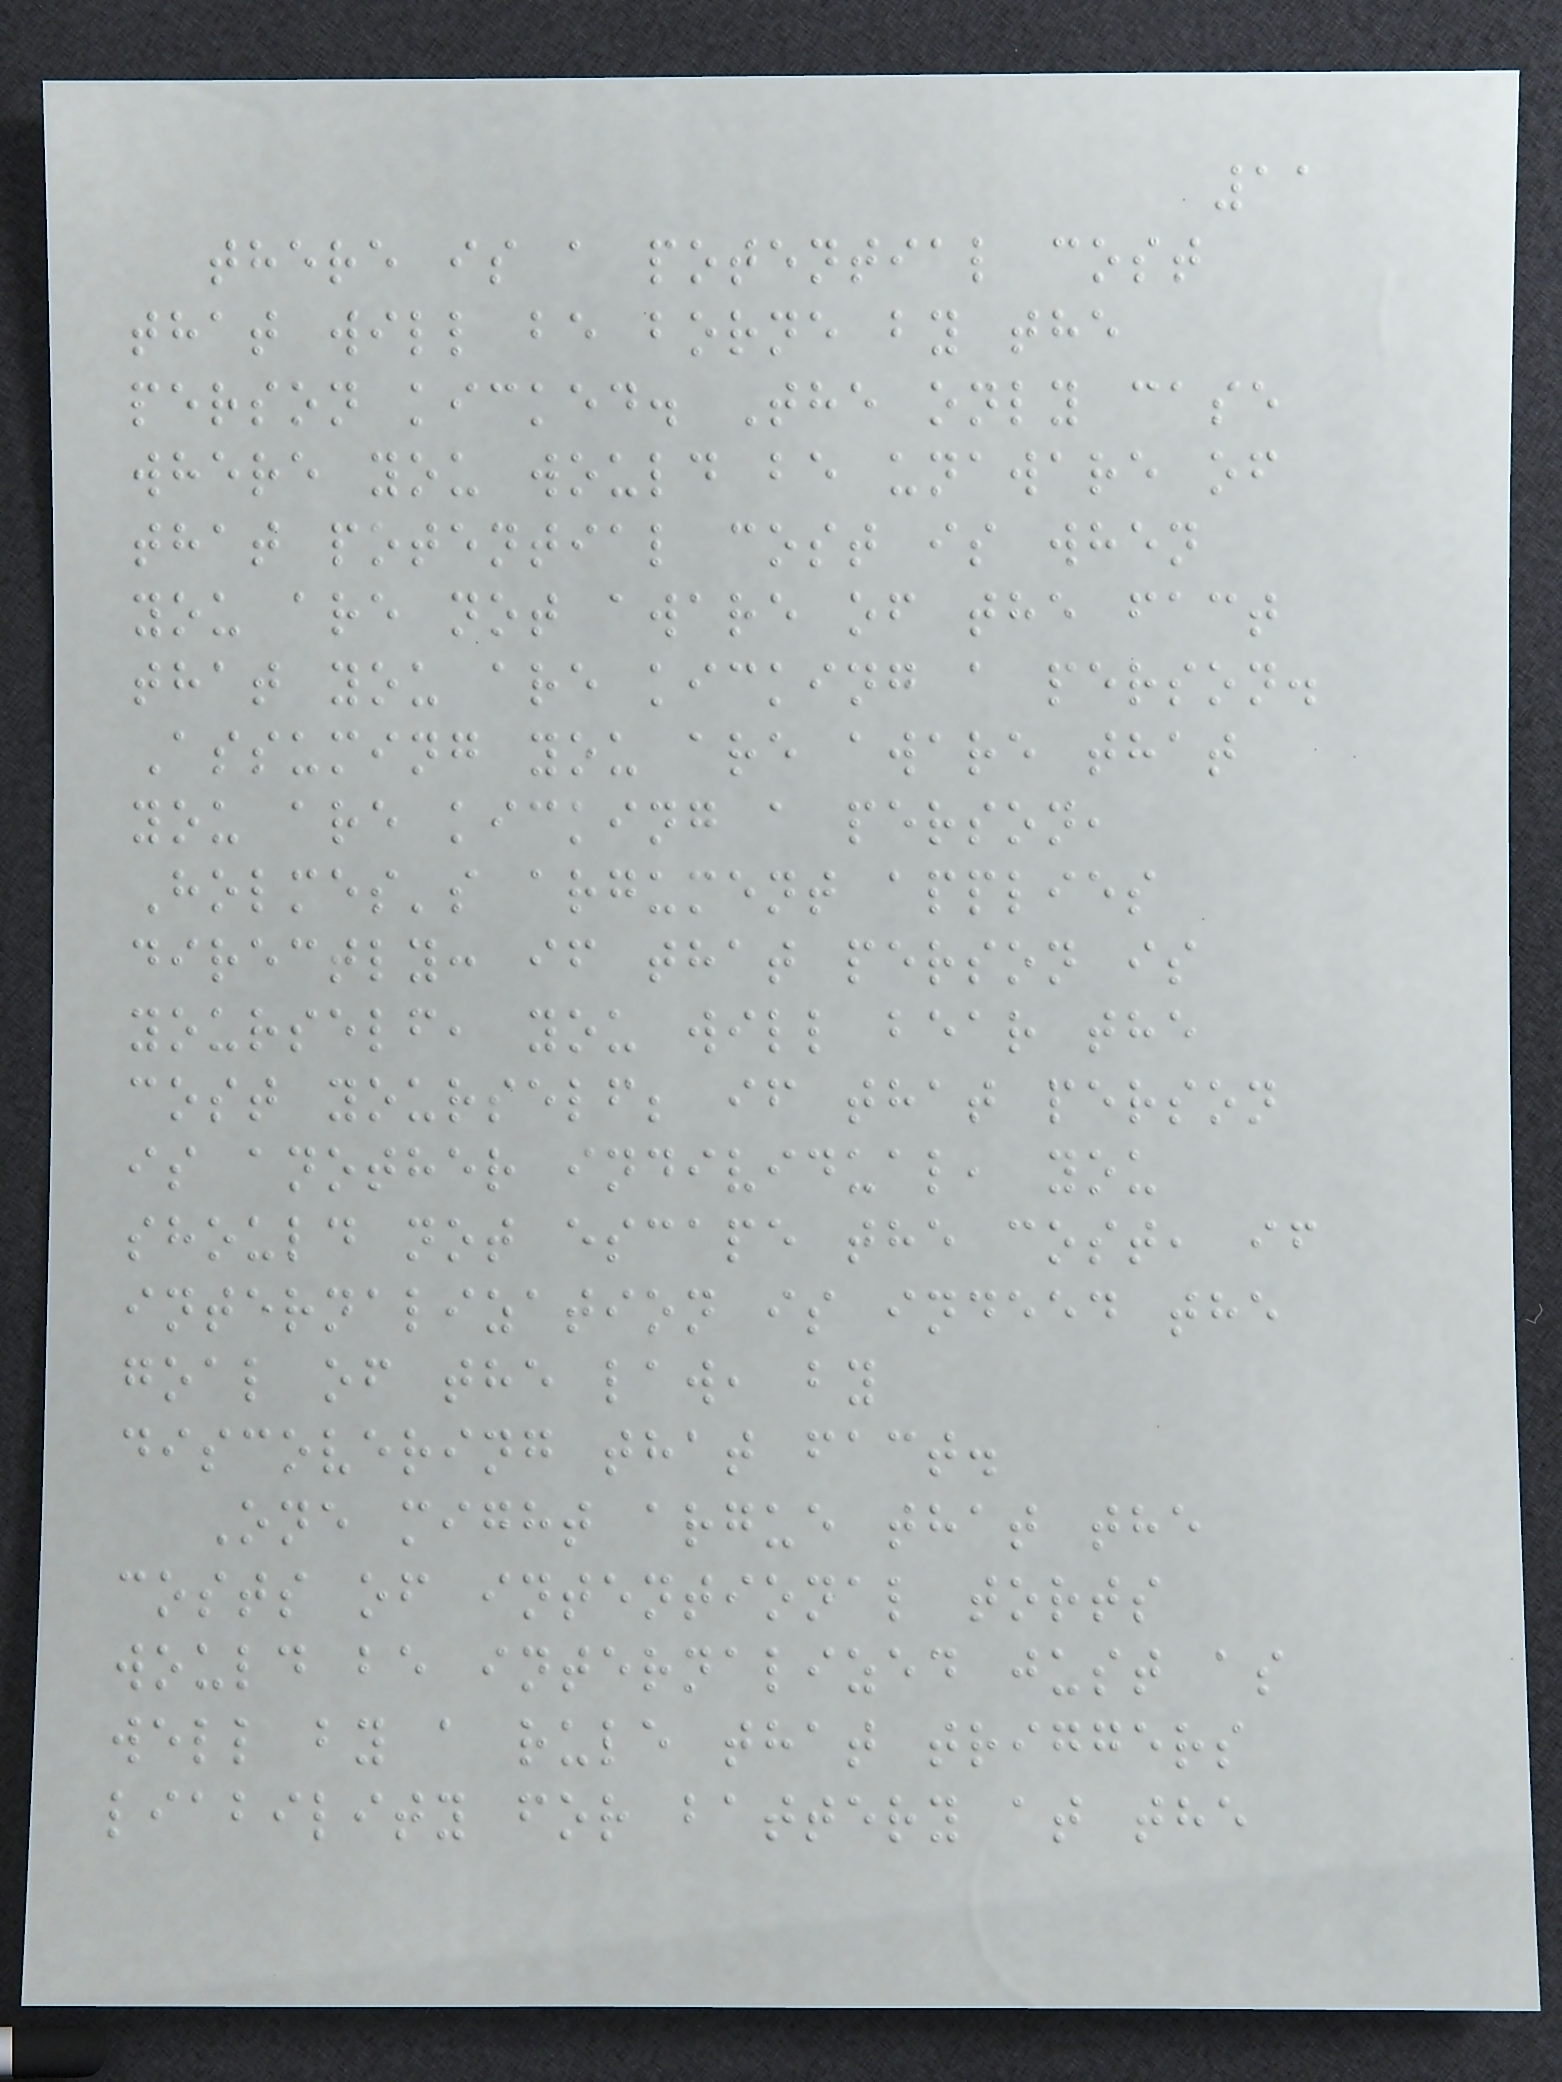11
there is a potential cost
that will be borne by the
person kicked. The only case
where you would be unaware of
that potential cost is when
you are not aware of the fact
that you are kicking a person.
Assuming you are aware that
you are kicking a person,
Holmes's argument applies
directly: if that person is
yourself, you will bear the
cost yourself; if that person
is another individual, you
should not escape the cost, if
internalization is indeed the
goal of the law, by
discovering that fact.
One might argue that the
costs of intentional torts
would be internalized just as
well by a rule that triggers
liability for battery at the
